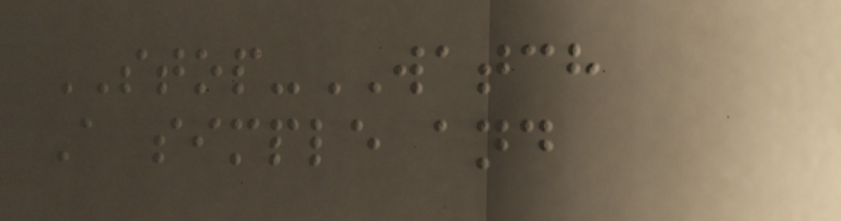STOP-WATCH
A simple and
